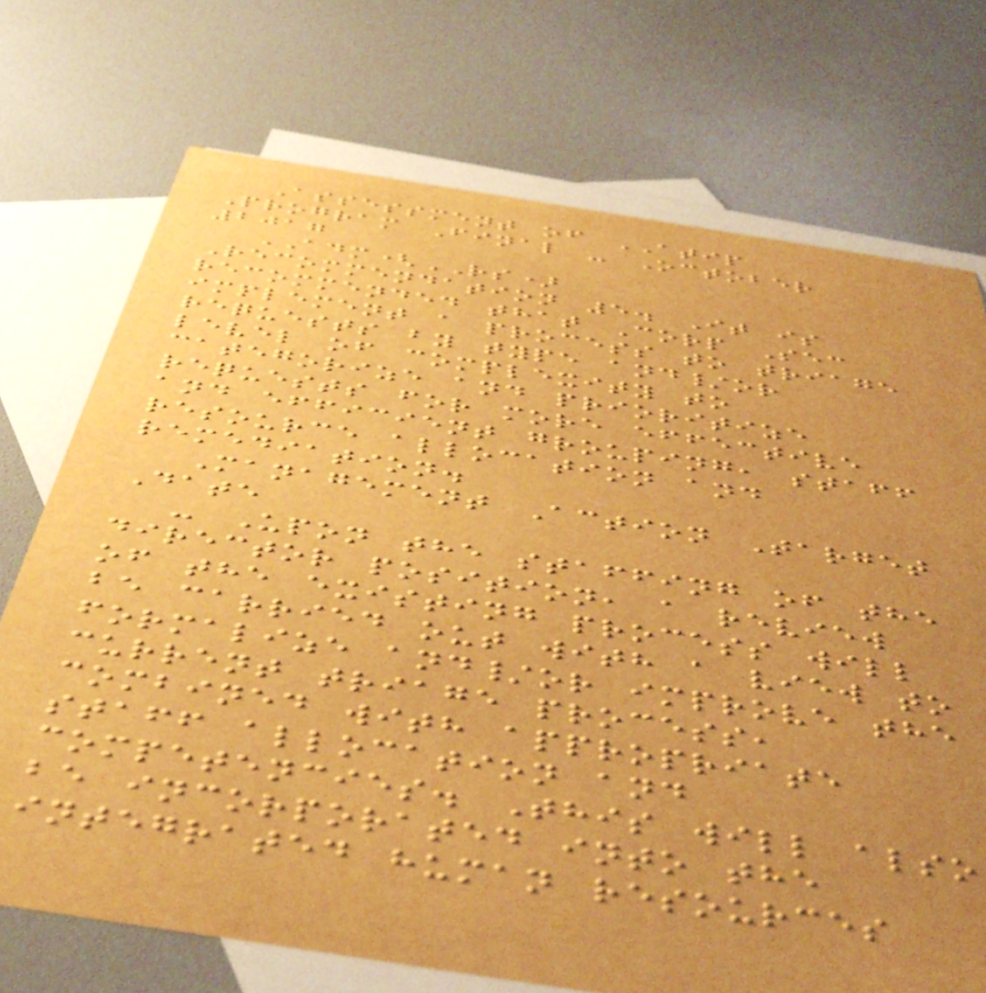Assessment of ATIP
Program Final - October
2017
ADM(RS)
Recommendation 5. It is
recommended that Corp Sec
implement a process to triage
requests by type and/or
level of complexity to
categorize and prioritize
requests for more effective
and efficient grouping, staff
resource allocation and
remediation.
Management Action Target
Date
- Upon the staffing of the
director position, a review
of the existing process will
be carried out with a view to
formalize and/or improve the
current triage process,
combined with appropriate
staff allocation and
competencies. This will also
be incorporated into the
integrated human resources
